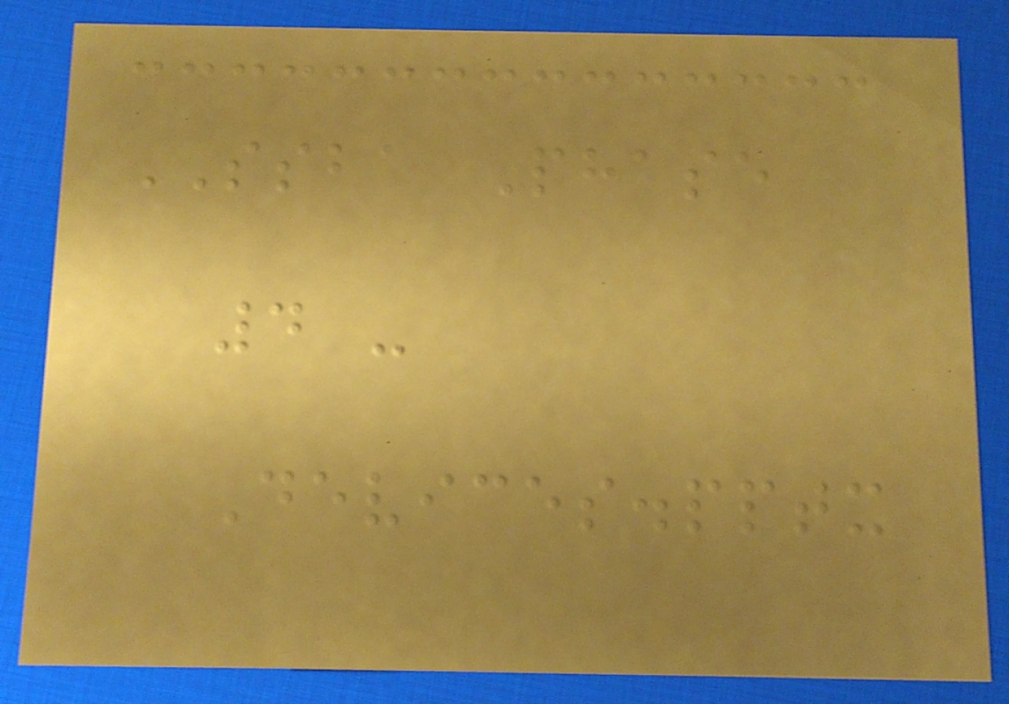SSBA Phase
4 -
Devices.pptx
